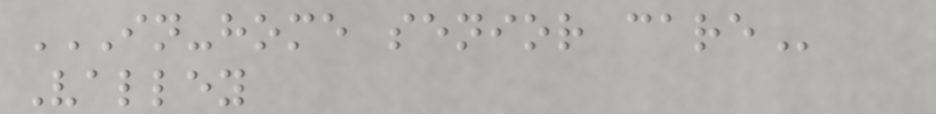IN-HOME SENIOR CARE
Valley
